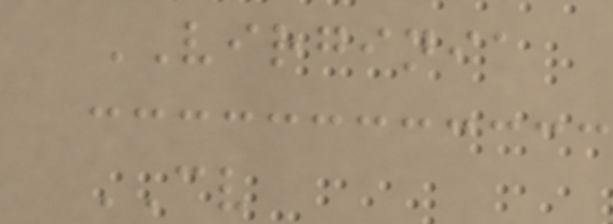VIRGINIA
CV
